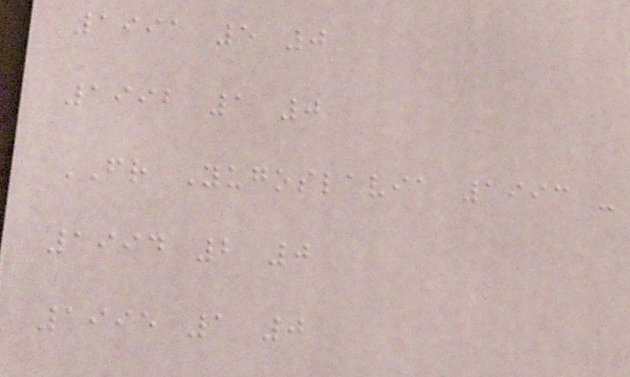1991 5 0
1992 1 0
FR Yugoslavia 1993 -
1994 2 0
1995 1 0
